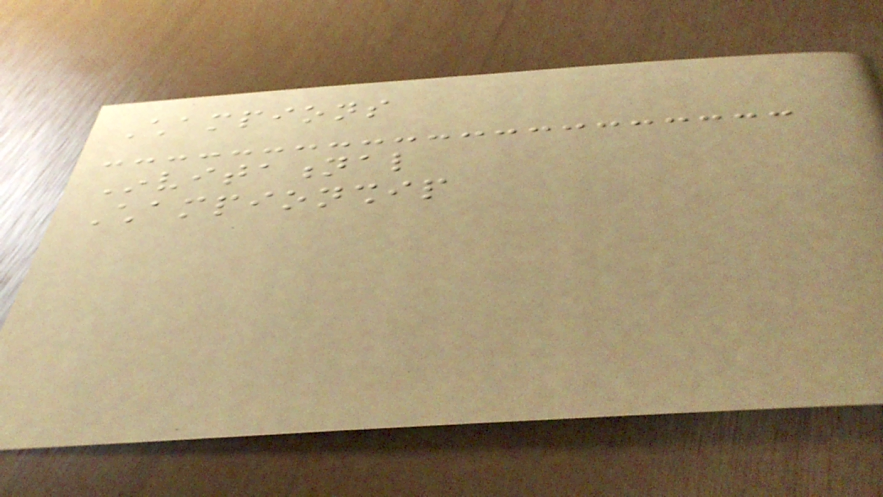Champions
Invitational
Championship
